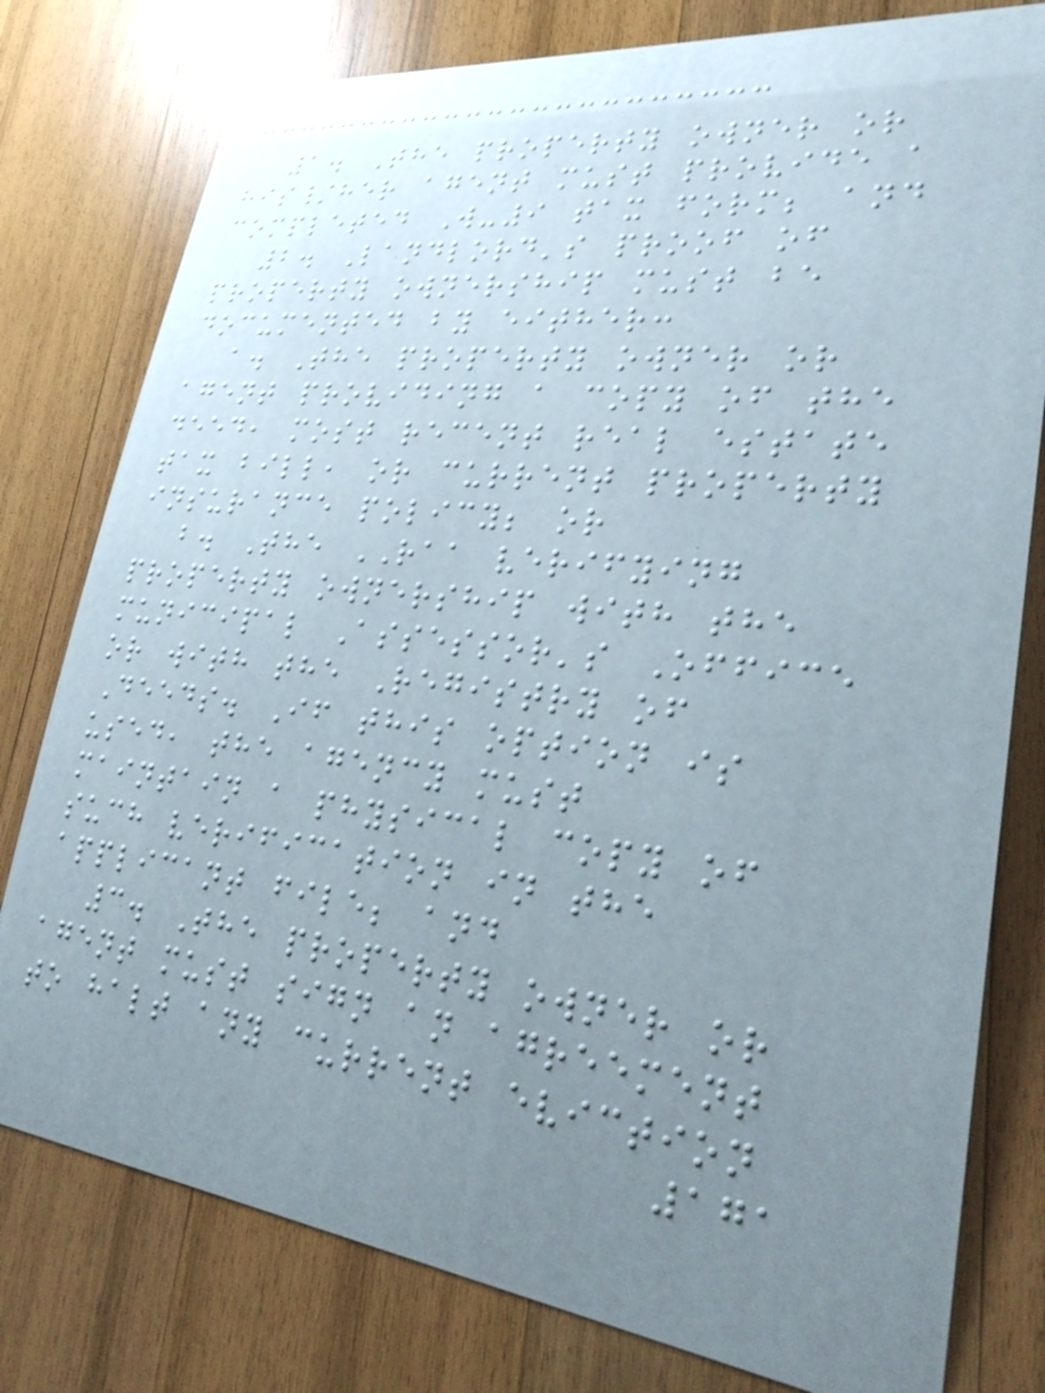1. The property owner or
his/her agent must provide a
completed W-9 tax form; and
2. Landlord's proof of
property ownership must be
documented by either:
a. The property owner or
agent providing a copy of the
deed, most recent real estate
tax bill, or current property
insurance policy; or
b. The RAA verifying
property ownership with the
municipal Assessor's Office
or with the Registry of
Deeds. If this option is
used, the agency must
maintain a physical copy of
such verification in the
applicant file; and
3. The property owner or
agent must sign an agreement
to halt any current eviction
171
